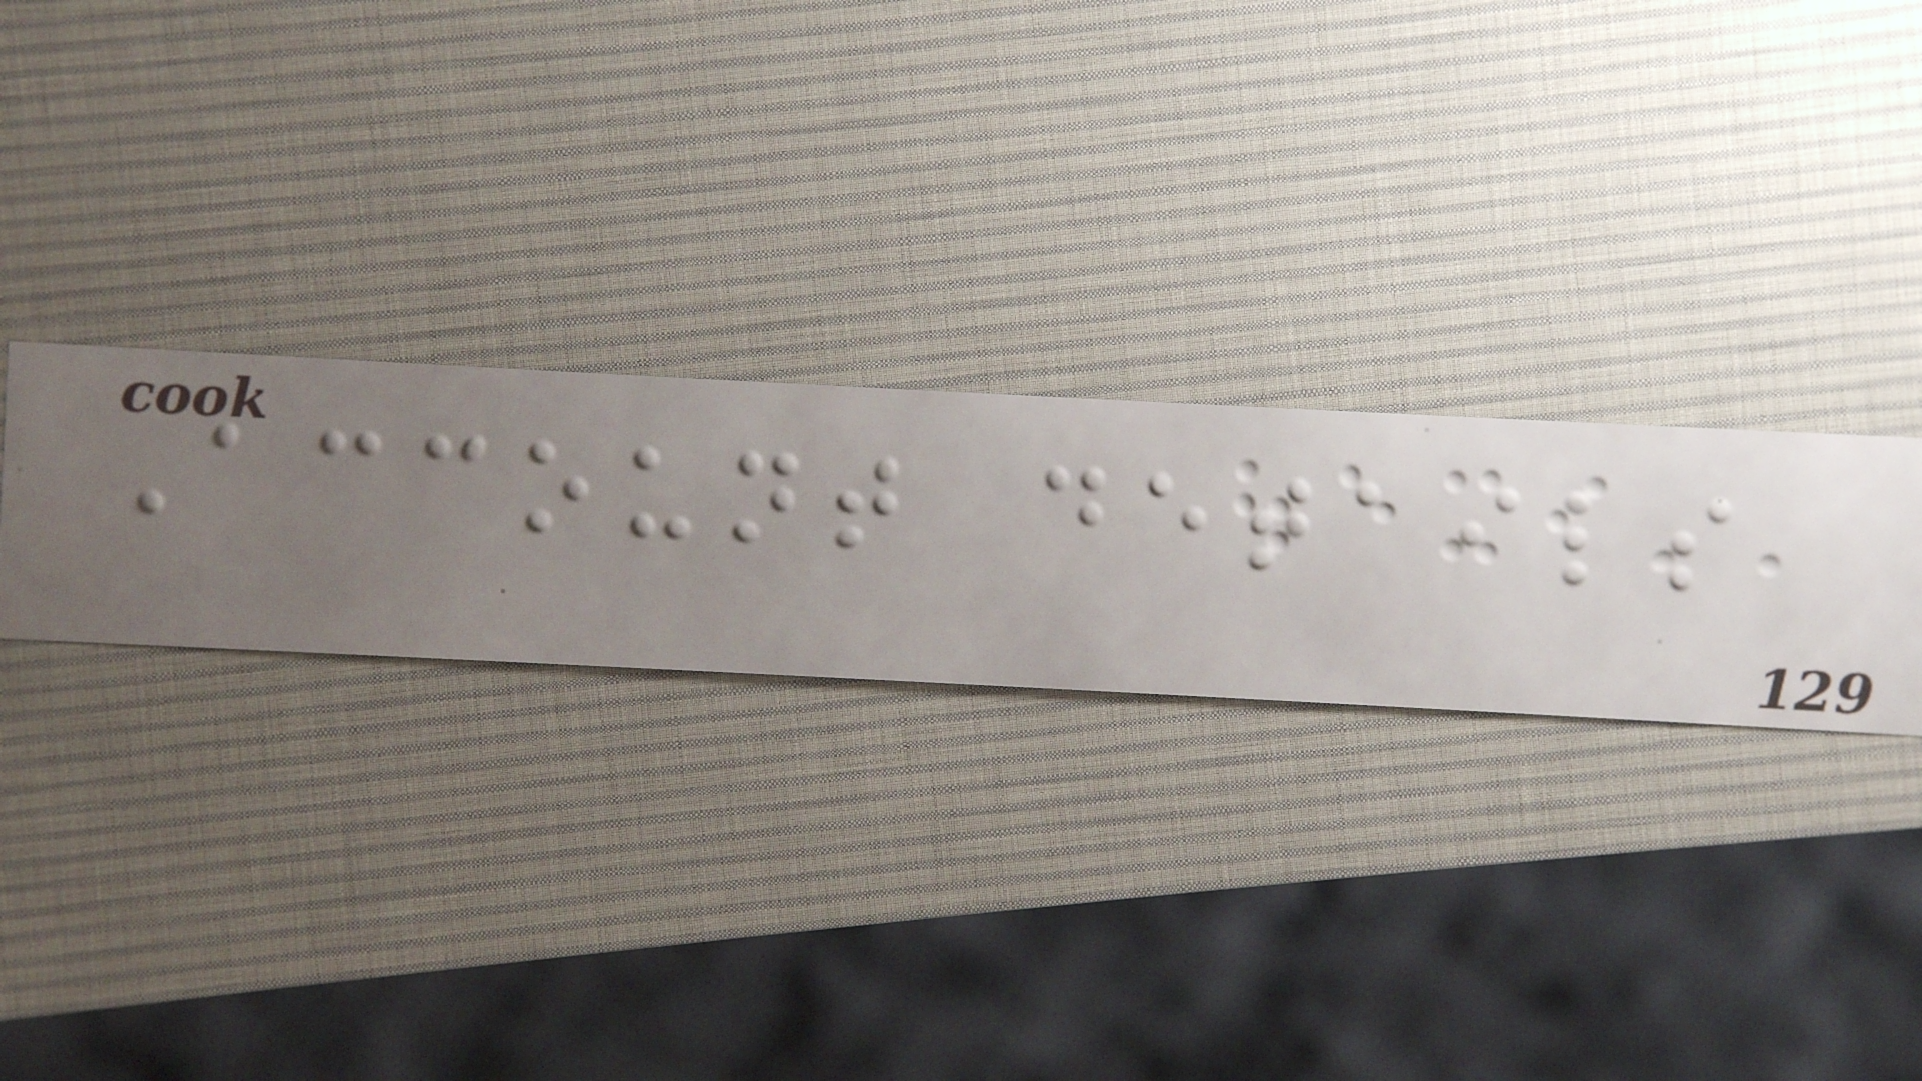Account details
